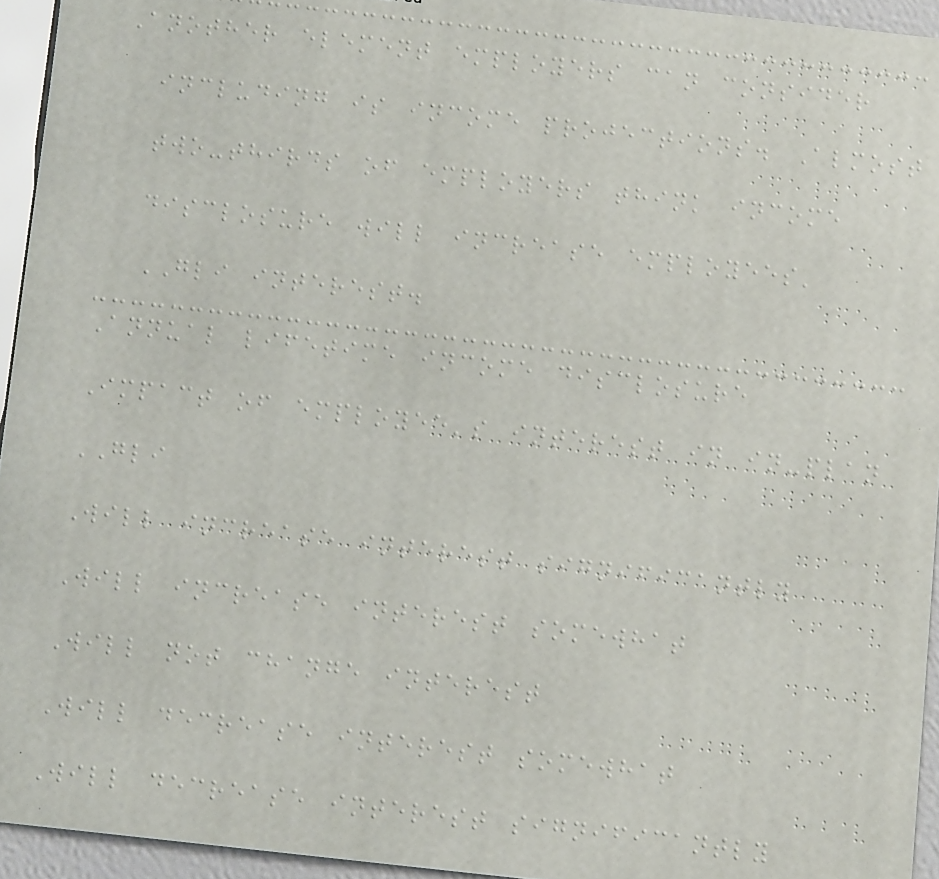Another element employers can consider
including is income projections. Almost
two-thirds of employers think income
disclosure will increase employees'
GLI interest.
Annual lifetime income disclosure
Impact of employee's interest in in-plan
GLI
Will increase interest significantly
Will increase interest somewhat
Will not change interest
Will decrease interest somewhat
Will decrease interest significantly
